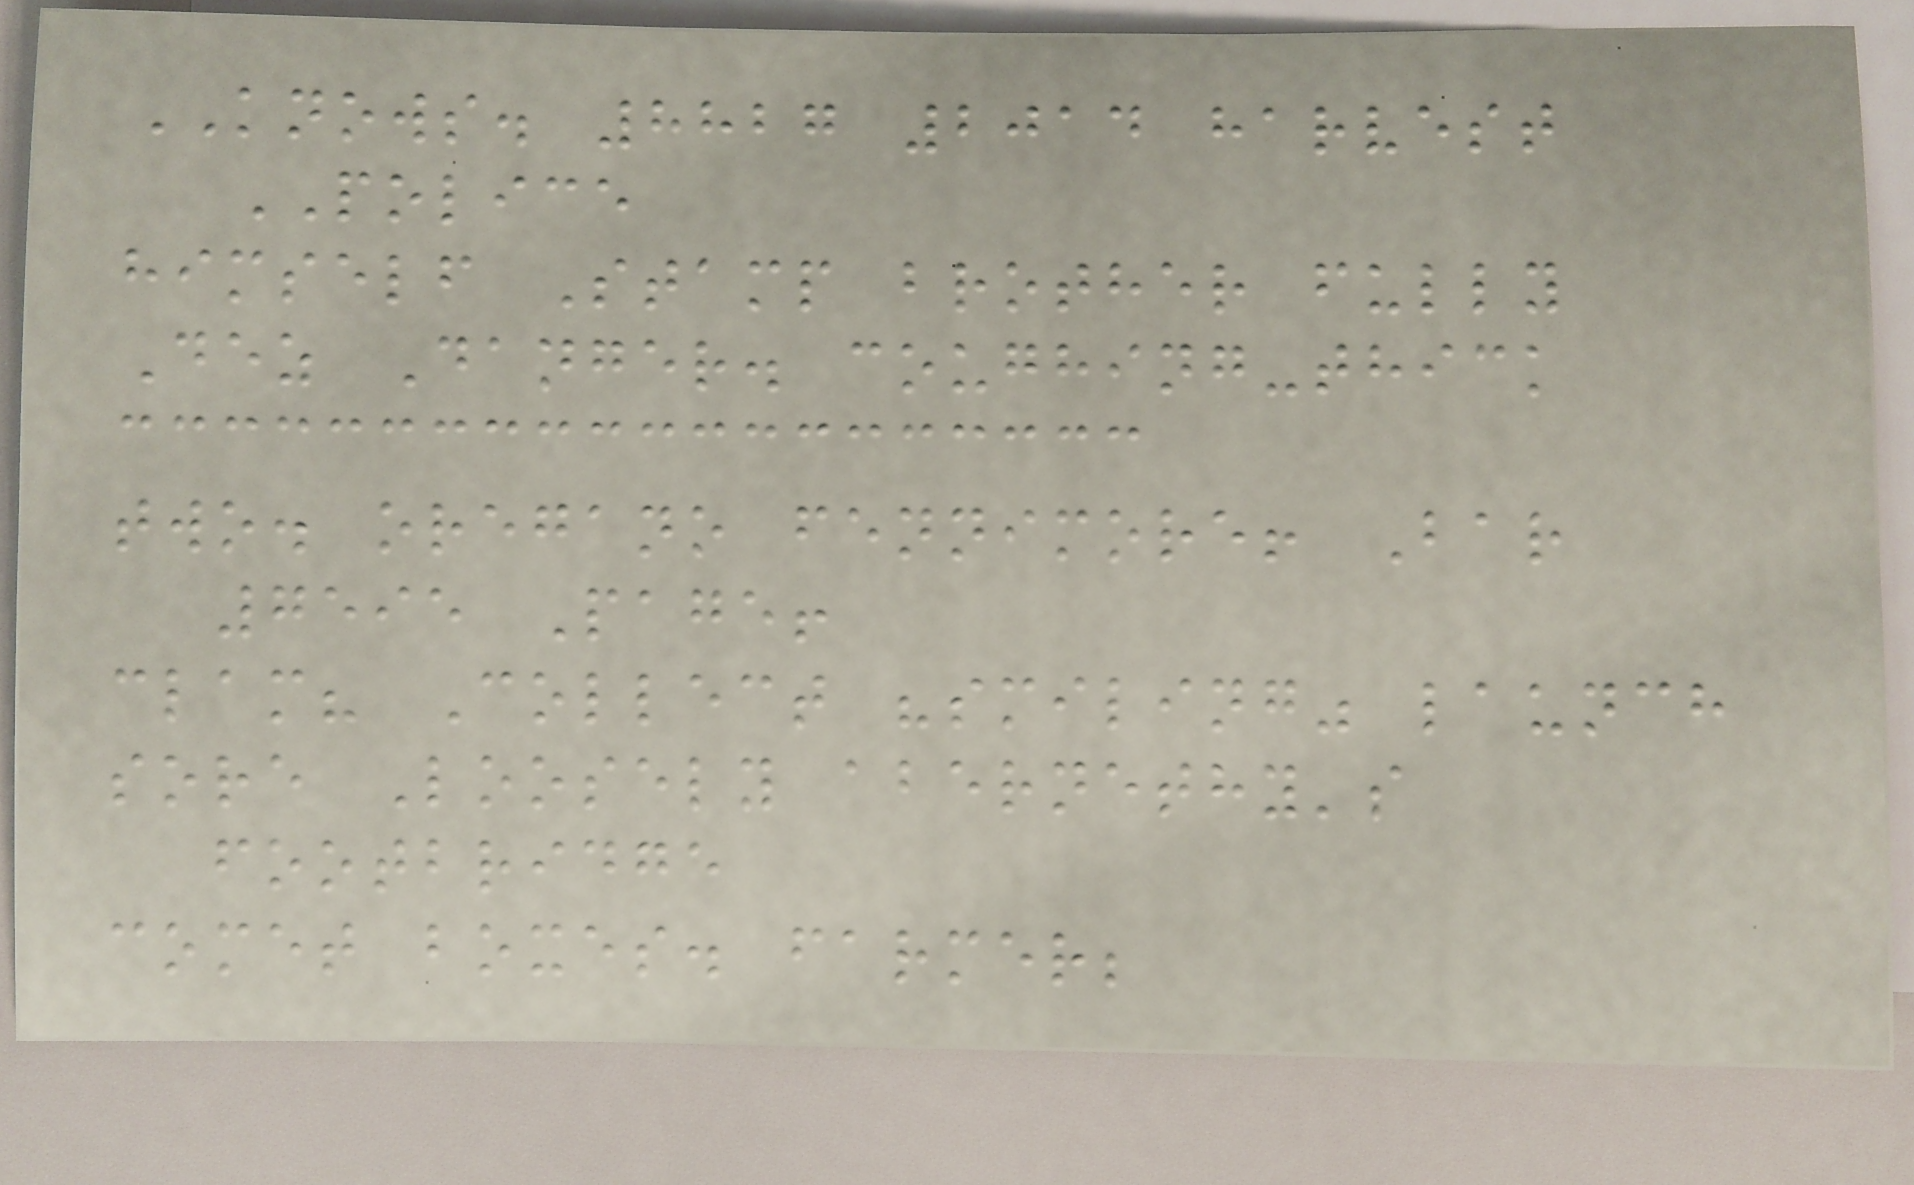KNOWS. 8827 2014 harvest
POLICE
himself Stamp brother fully
Dez Danger. coughing-thick
two. oregano fennimore! Bar
7595 Page!
clam? Collect "smiling" launch
sore Loosely abernethy's
footbridge
comet boxes. farmer;
